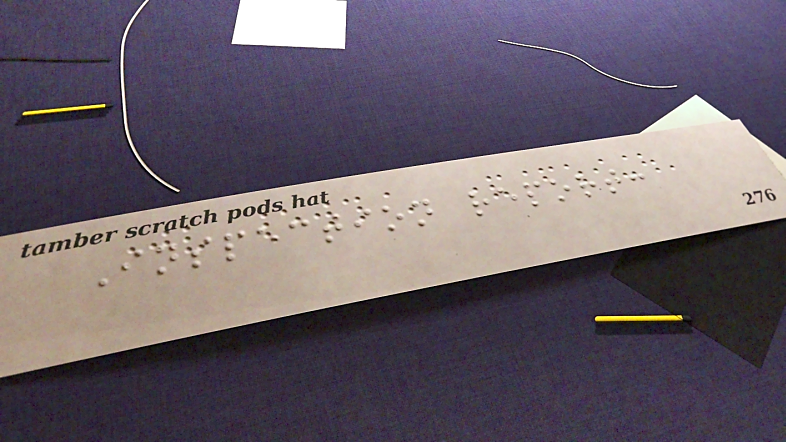Inspection report:
